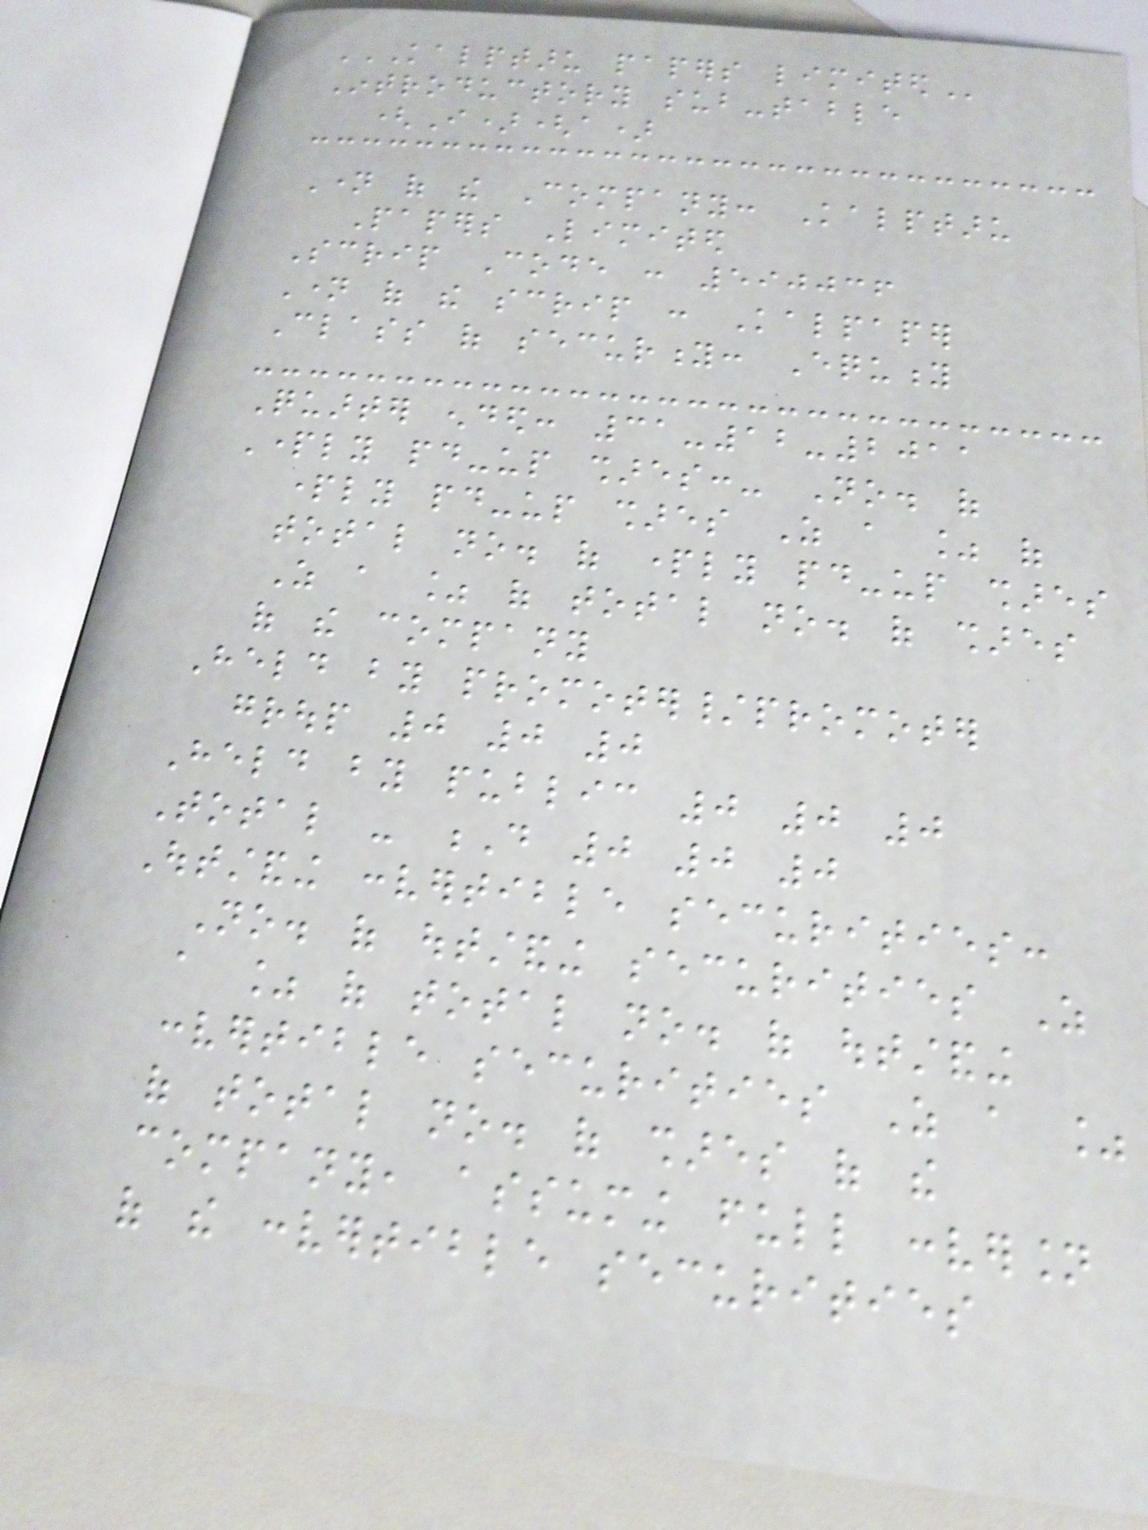KALPTARU PAPERS LIMITED
Introductory sub-table
(I)(a)
Name of the Company: Kalptaru
Papers Limited
Scrip Code : 590036
Name of the scrip : Kalpaper
Class of security: Equity
Quarter ended: 31-12-2011
Partly paid-up shares:- No. of
partly paid-up shares As a % of
total no. of partly paid-up shares
As a % of total no. of shares
of the company
Held by promoter/promoter
group 0 0 0
Held by public 0 0 0
Total - D 0 0 0
Outstanding convertible securities:
No. of outstanding securities As
a % of total no. of outstanding
convertible securities As a %
of total no. of shares of the
company, assuming full conversion
of the convertible securities
